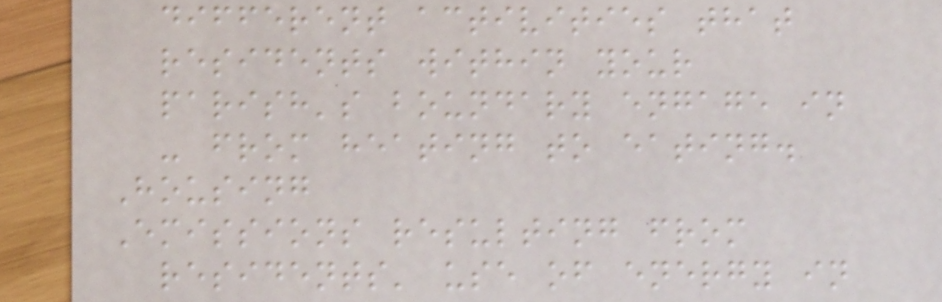different activities that
residents within your
parish's boundary engage in
- from heating to eating.
Housing
Emissions resulting from
residents' use of energy in
